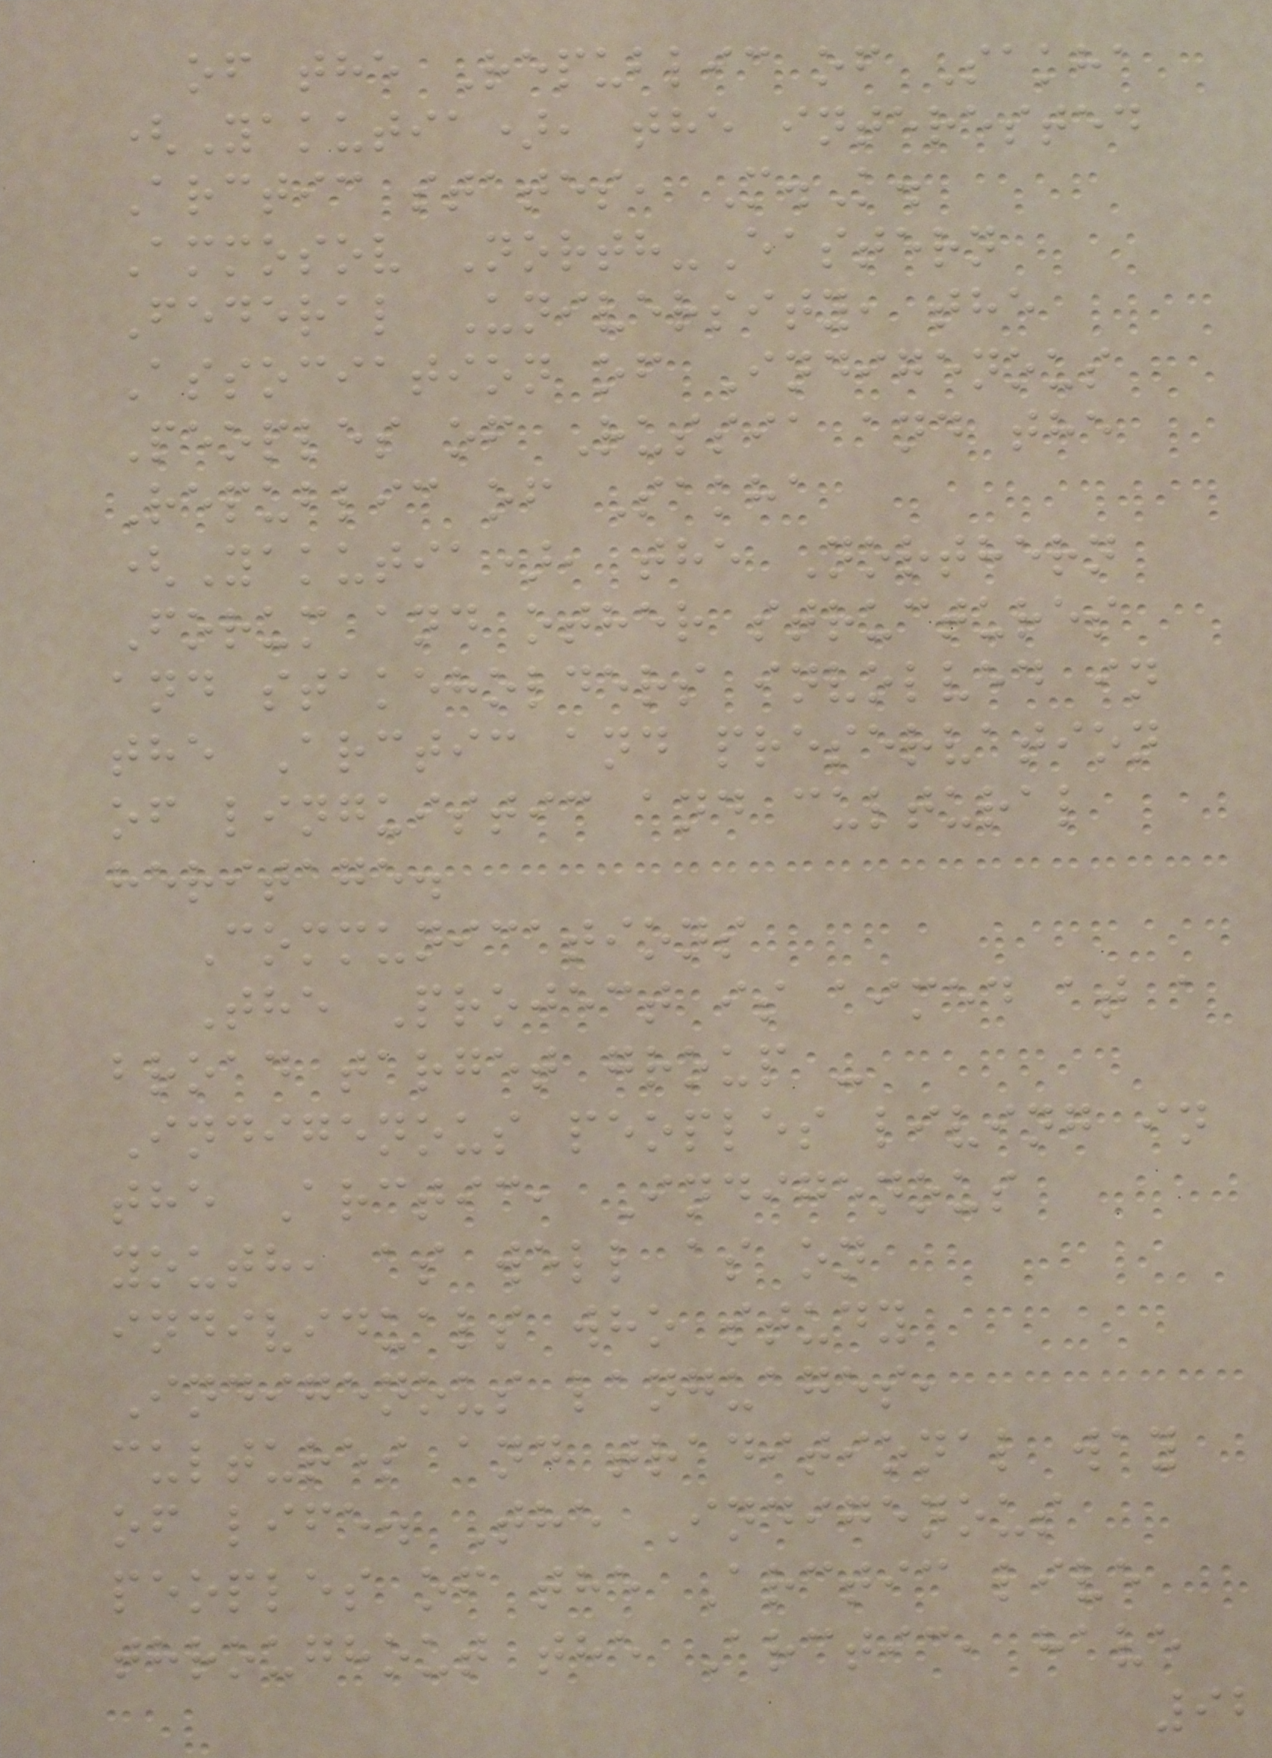of the Republic of Sakha
(Yakutia), the interested
Arctic states, M.K.
Ammosov North-Eastern
Federal University, the
Association of Indigenous
Peoples of Russia and the
Republic of Sakha
(Yakutia), the Northern
Forum and other structures
and stakeholders involved in
the Arctic and preservation
of linguistic and cultural
heritage.
Communications
The Project is aimed at a
broad target group -
Indigenous peoples living in
the Arctic, Indigenous
youth, as well as on
individuals who study
Indigenous languages,
cultures and traditional way
of life. The Indigenous
peoples of the Arctic live
throughout the Arctic, have
92
